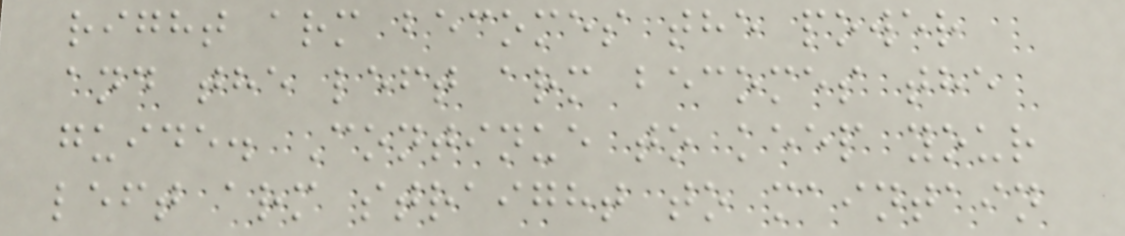right arm becomes the power
and the left arm becomes the
guide. Continue to keep your
left arm straight to maintain
